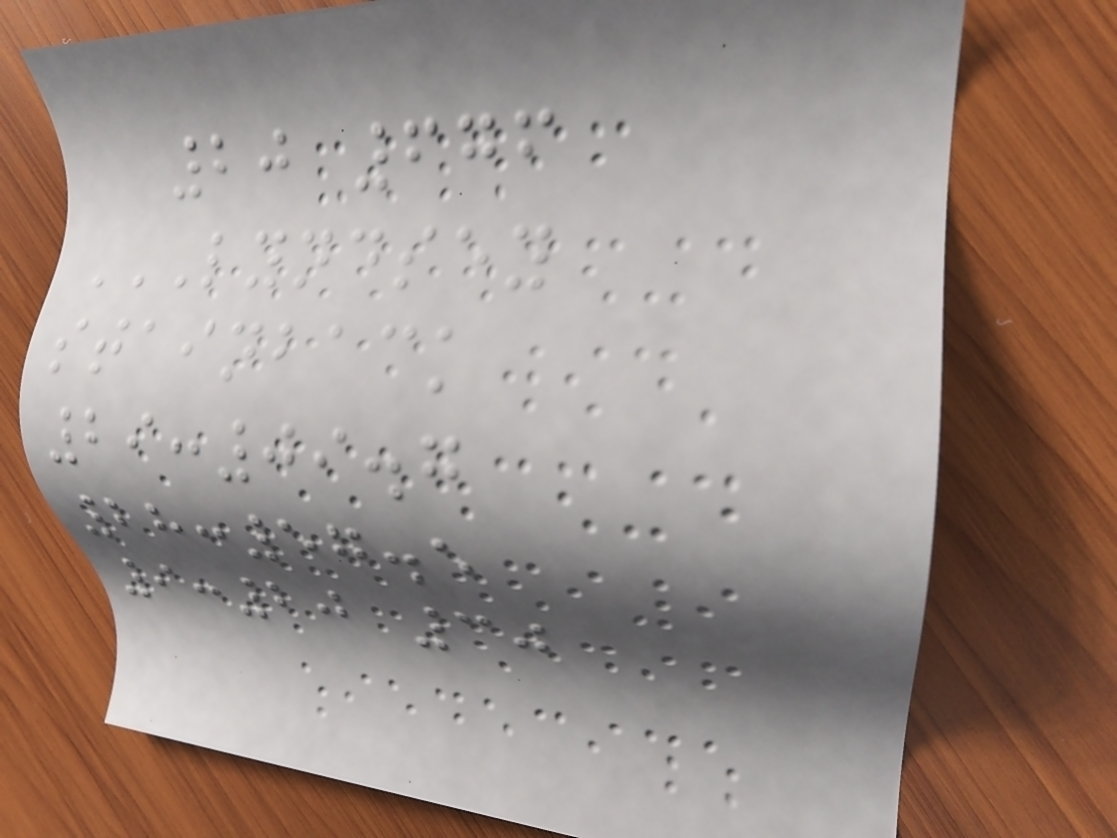20 676
LYNDSEY
STAINBACK
29:09.7
28:57.5
9:20 30
